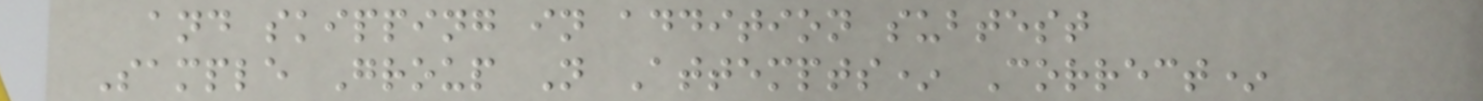and skipping in addition subtest
Sample Group N Attempts* Correct*
